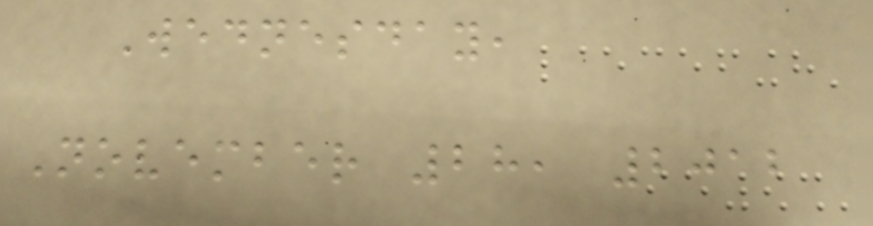Wednesday,
November 28, 2012
